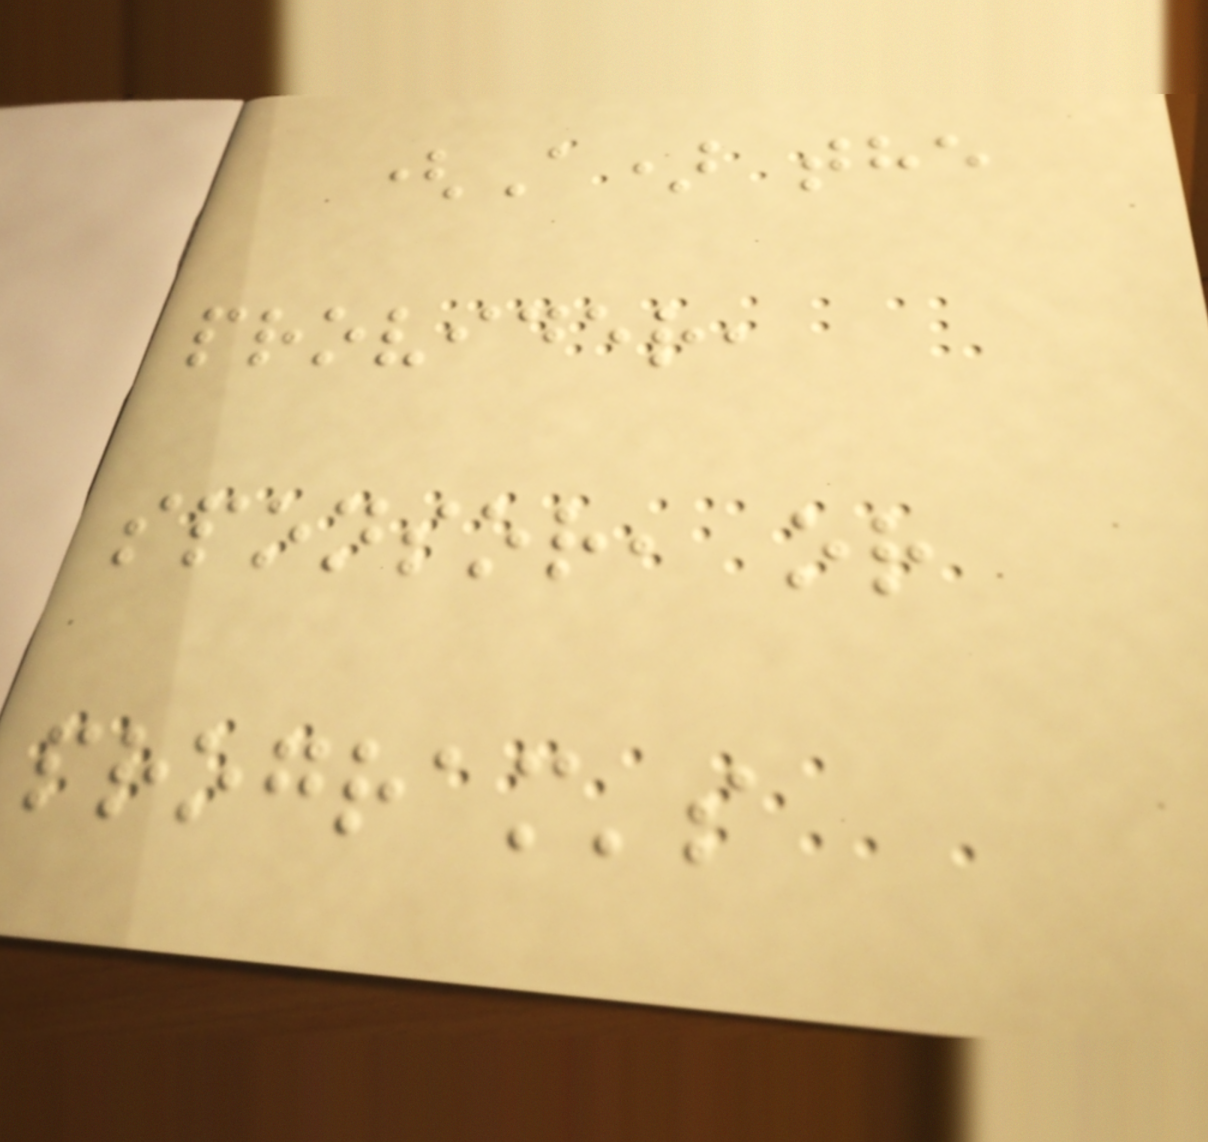(A) the
provider,
sponsor, or
program's
